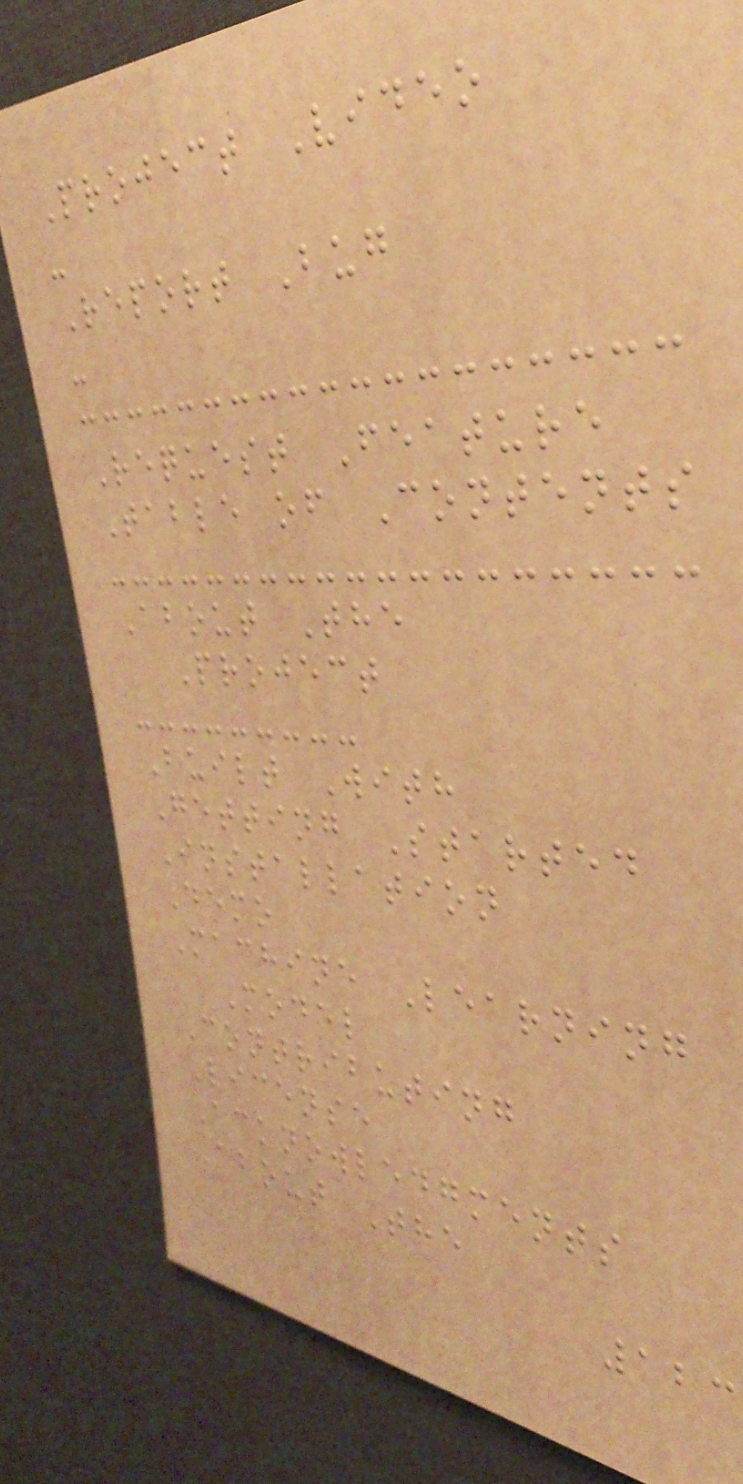Project Video
-
Report Bug
-
Request Feature
Table of Contents
About The
Project
Built With
Getting Started
Installation
Demo
Machine Learning
Model
Contributing
License
Acknowledgments
About The
123
